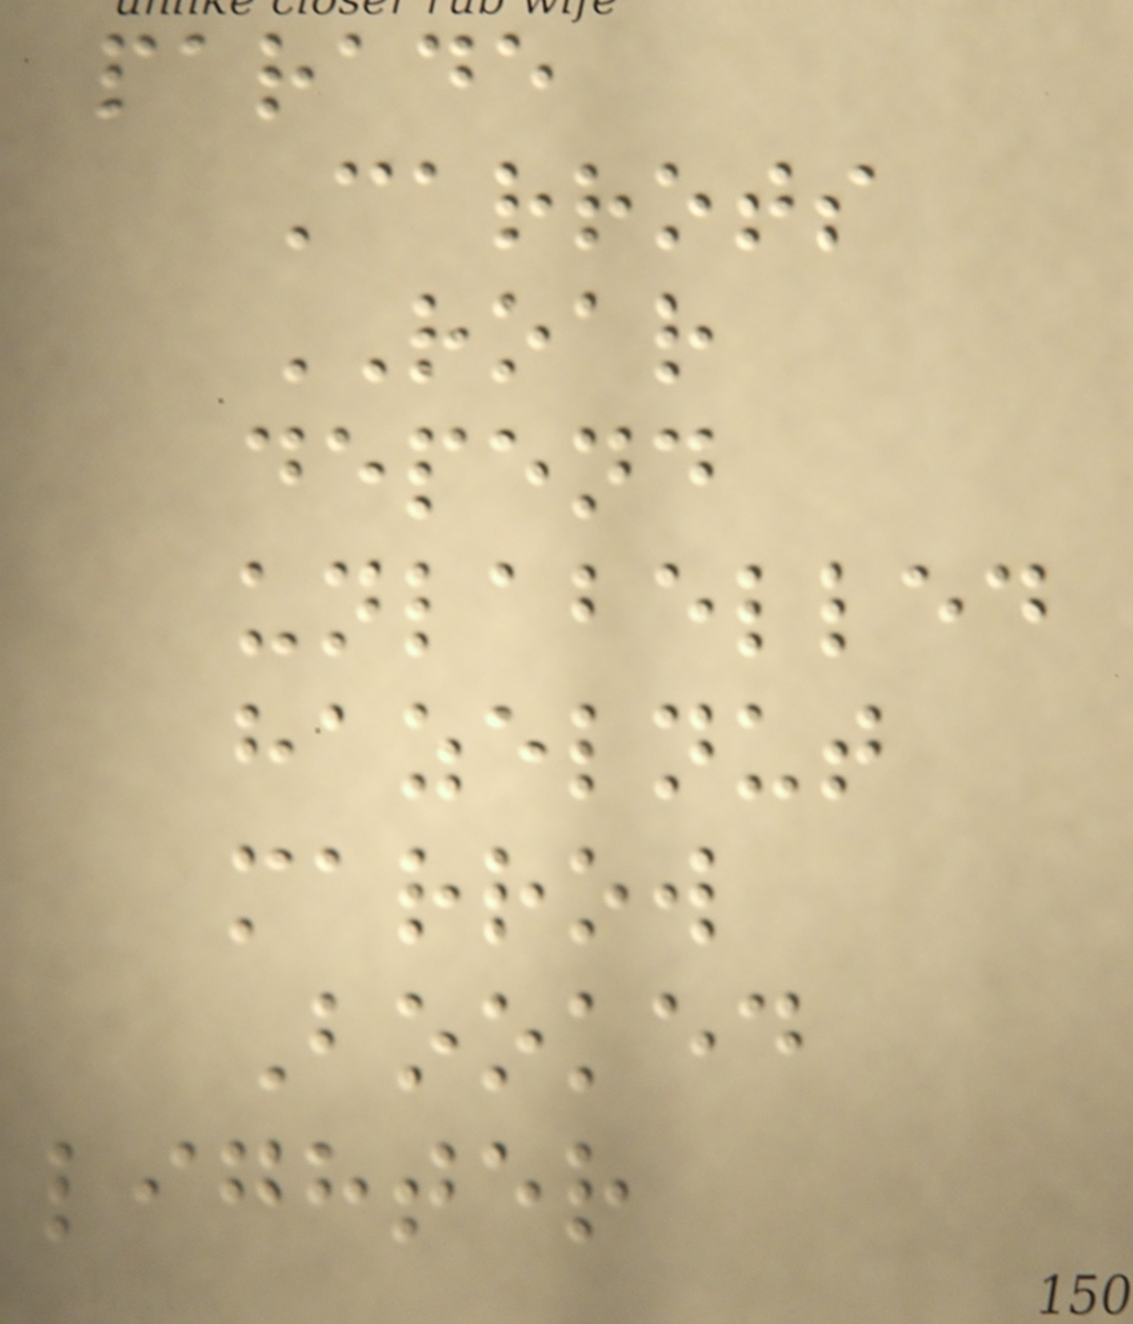parade
Carrots
ROAR
depend
unlabelled
hazelnut
marrow
Booked
lighter
